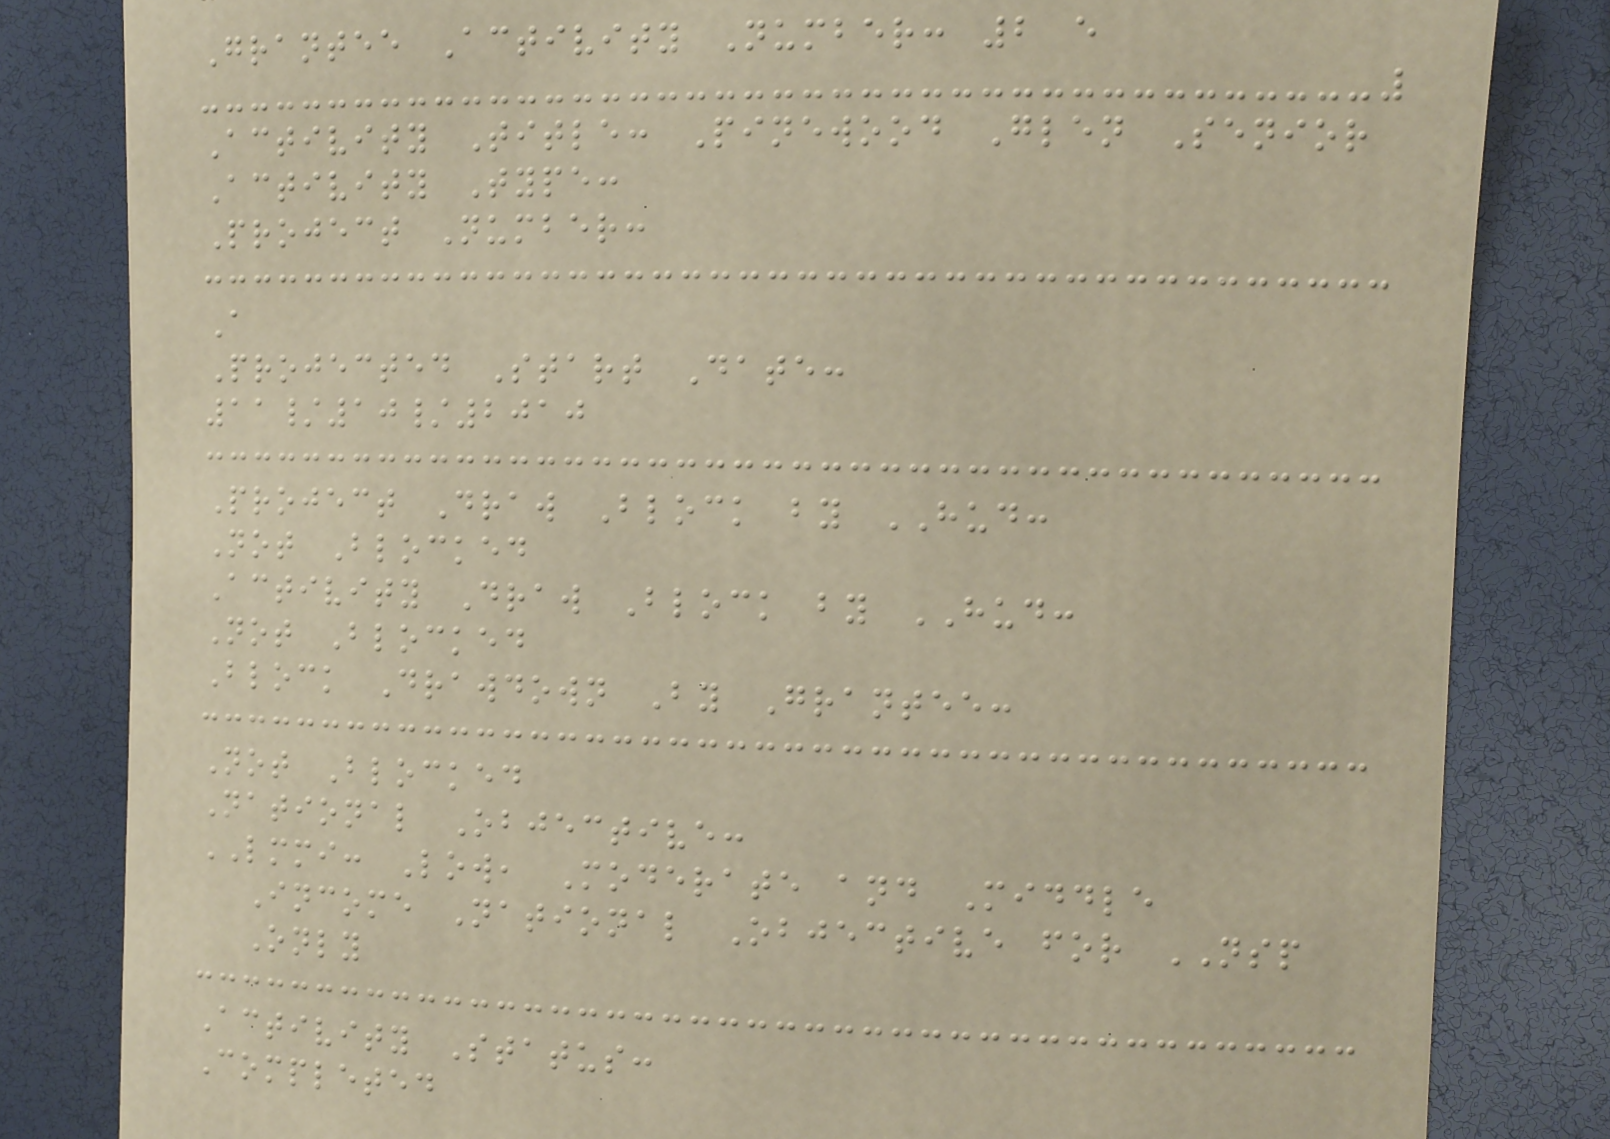Grantee Activity Number: 2 e
Activity Title: Pinewood Glen Senior
Activity Type:
Project Number:
A
Projected Start Date:
11/10/2010
Project Draw Block by HUD:
Not Blocked
Activity Draw Block by HUD:
Not Blocked
Block Drawdown By Grantee:
Not Blocked
National Objective:
LMMI: Low, Moderate and Middle
Income National Objective for NSP
Only
Activity Status:
Completed
